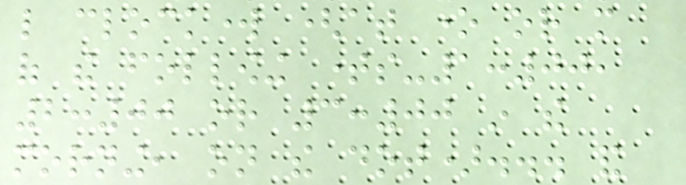like clockwork (at one or more
of the following times-1:00,
2:00 or 3:00 in the
morning, on the dot)... and
